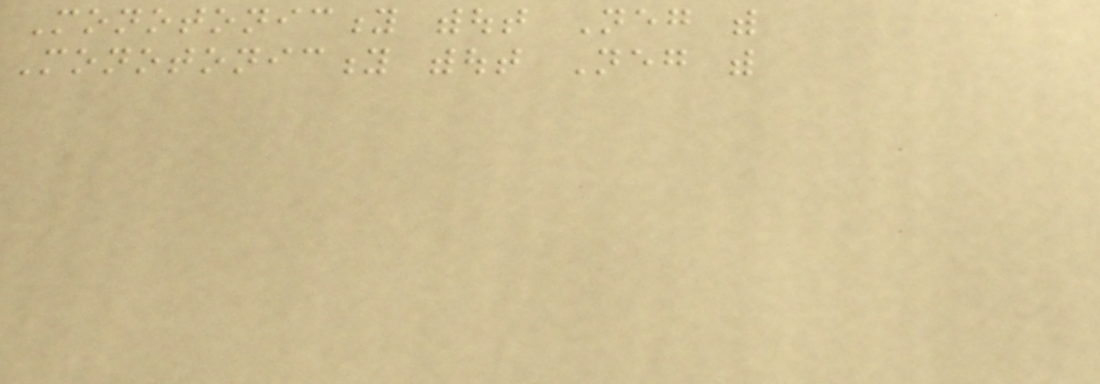Monotonicity without Neg with
Monotonicity without Neg with
